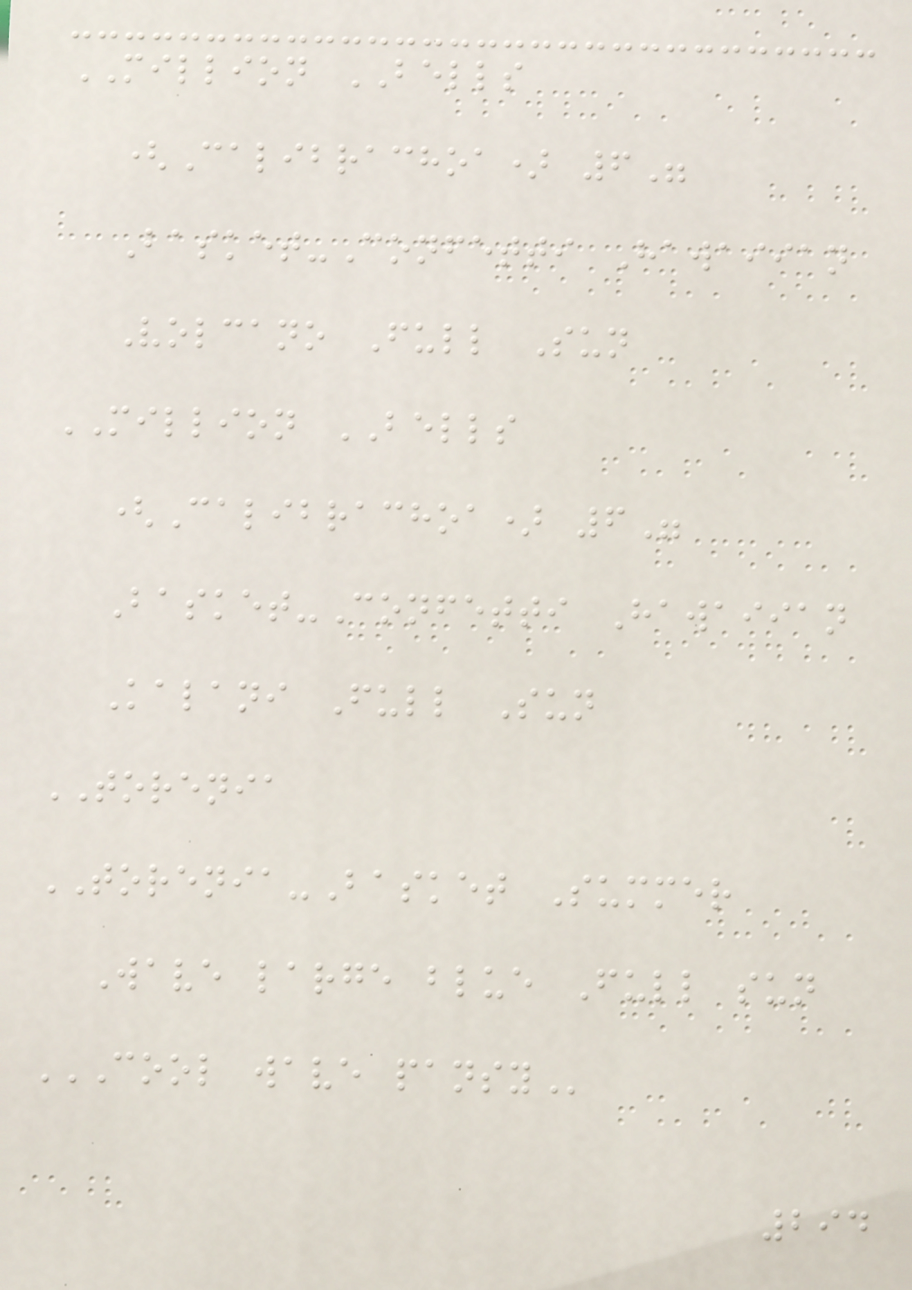MILLION BELLS
(Calibrachoa) 6"
Basket-Confetti Hawaiian
Volcano Full Sun
MILLION BELLS
(Calibrachoa) 6"
Basket-Confetti Hawaiian
Kalani Full Sun
TORENIA
TORENIA-Basket Summer
Wave large blue Full sun
COOL WAVE PANSY
294
